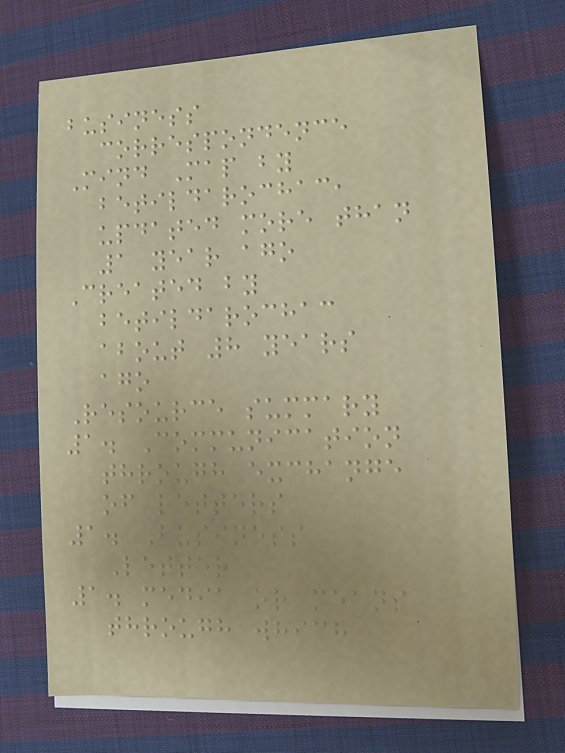business
correspondence
Mind Map by
betildarochac,
updated more than
1 year ago
Created by
betildarochac
about 8 years
ago
Resource summary
1. Communication
through exchange
of letters
1. Business
Letter
1. media or means
through which
